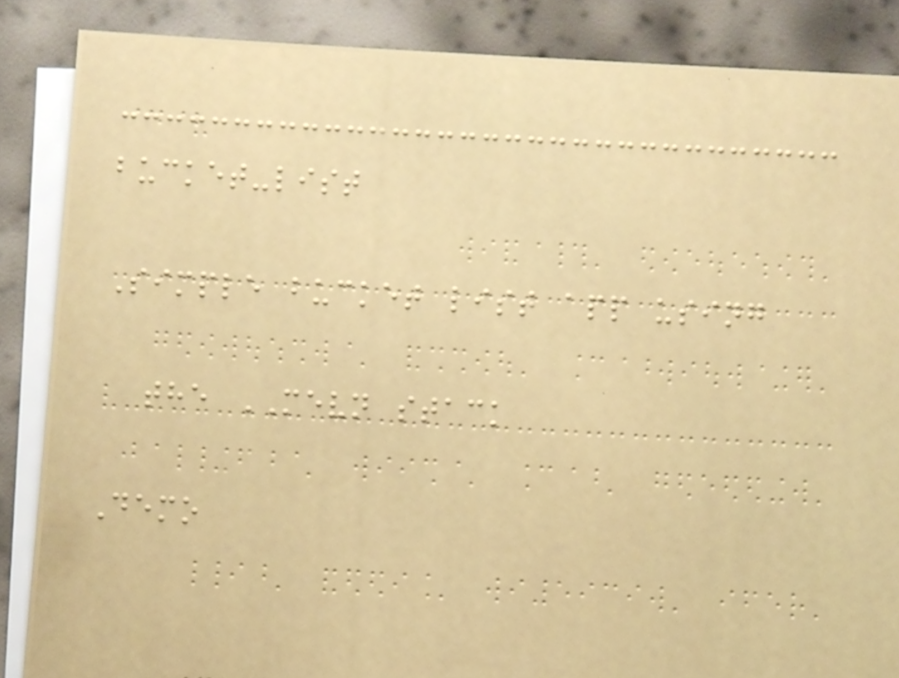bucket-list
Simple bucket list app using
the MEVN stack
Demo
